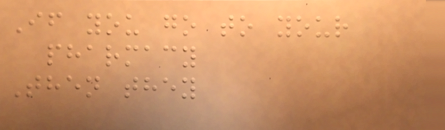If you go to your
pharmacy
Then they
